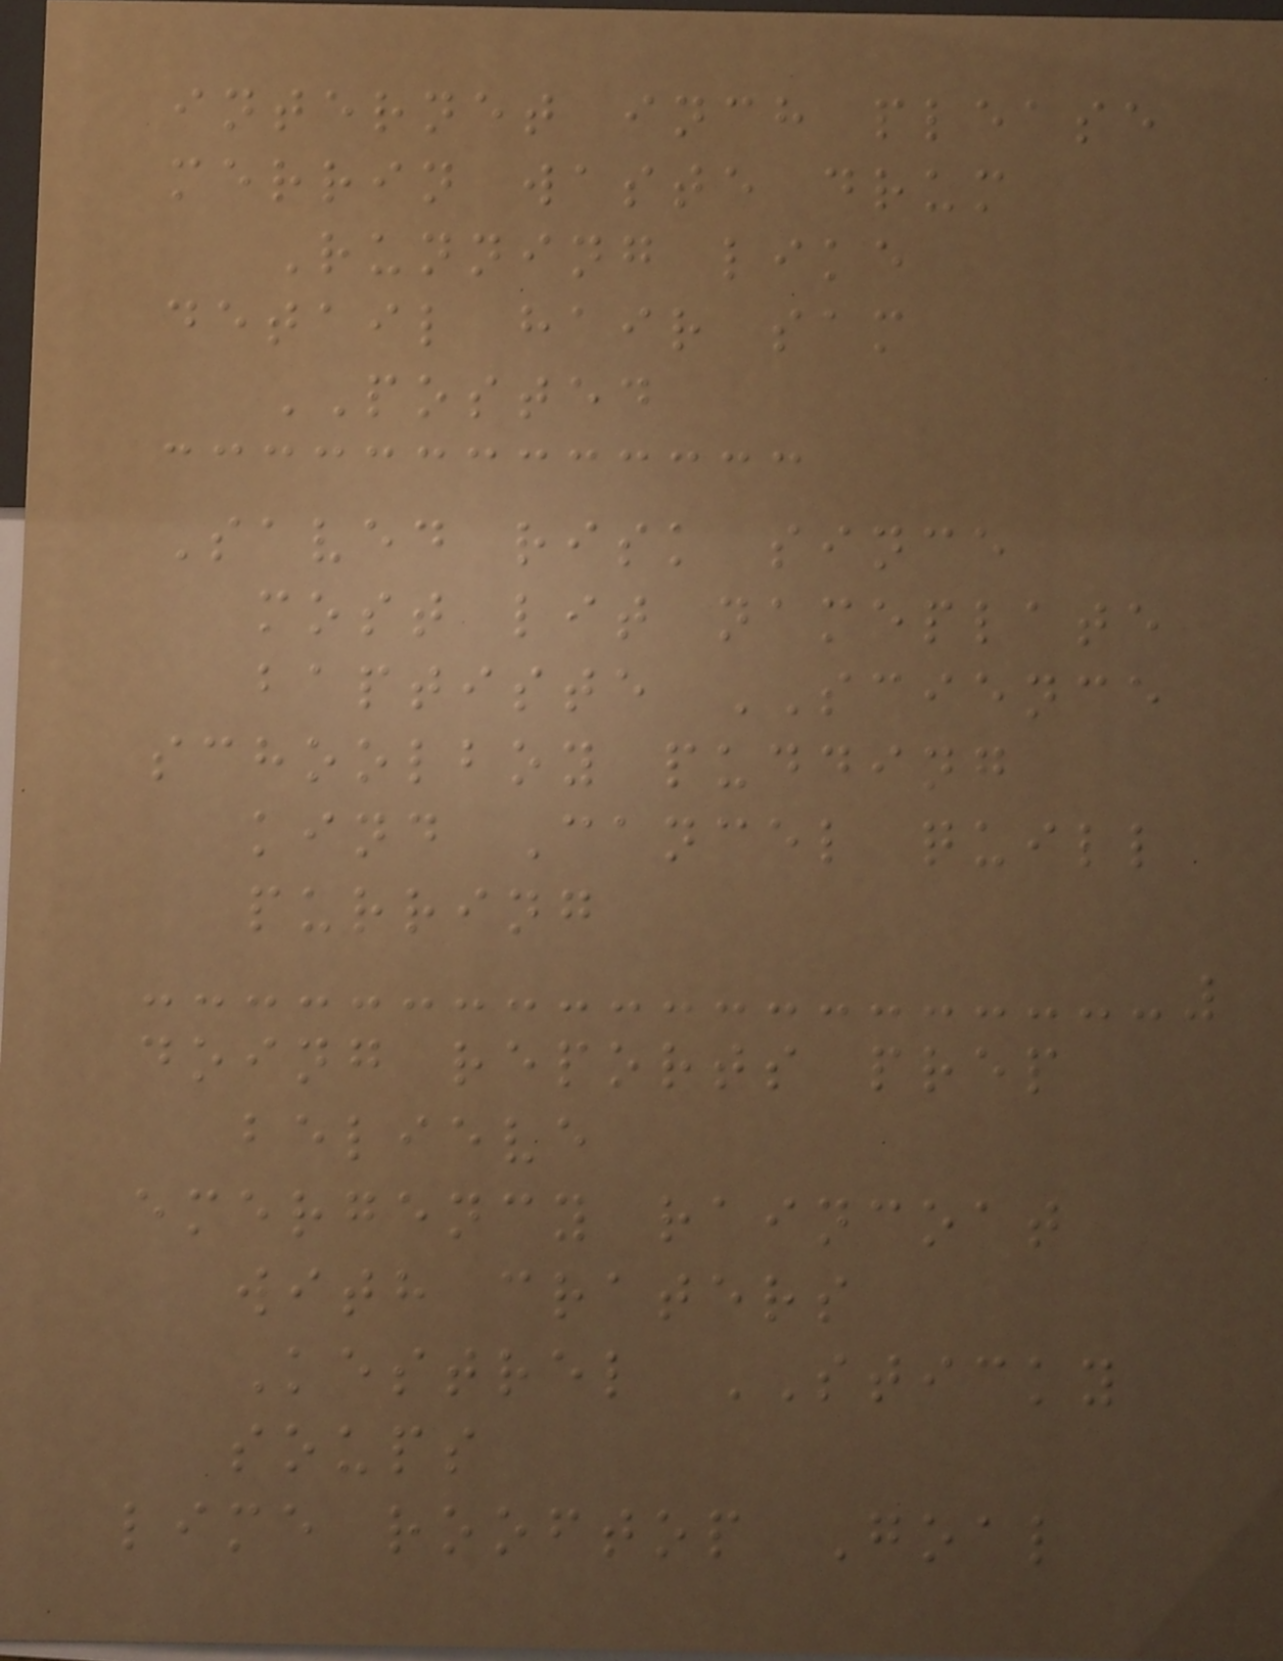internet inch please
merrin waste drum
Running like
detail hair sam
POSTED
Saved risk since
most lit nameplate
baptiste SCIENCE
schoolboy pudding
kind Cancel quill
purring
doing reports prep
believe
emergency raincoat
with craters
Kestrel STICKY
soups
lime rooftop Goal
